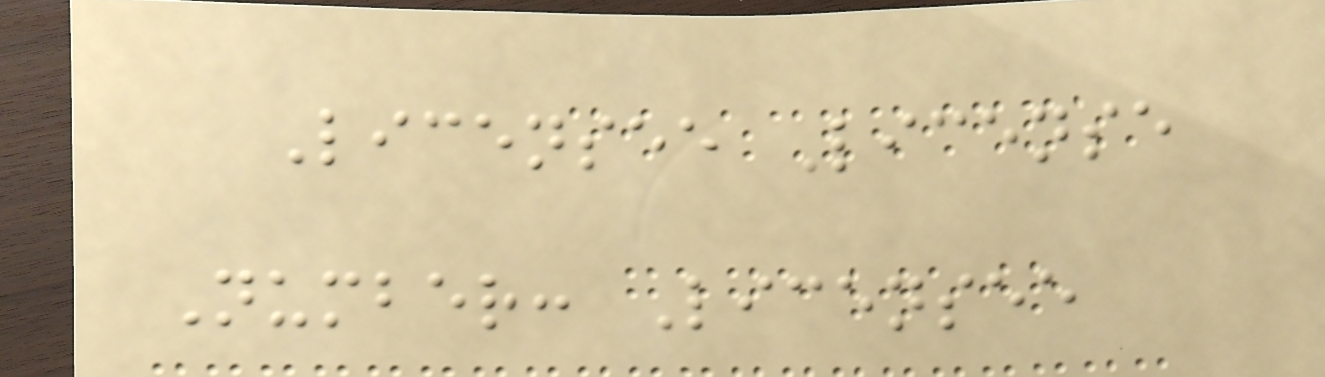Licensee License
Number: Licensee
